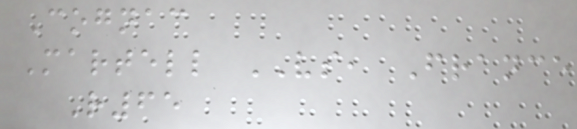Cognac
Martell VS, France
R65
